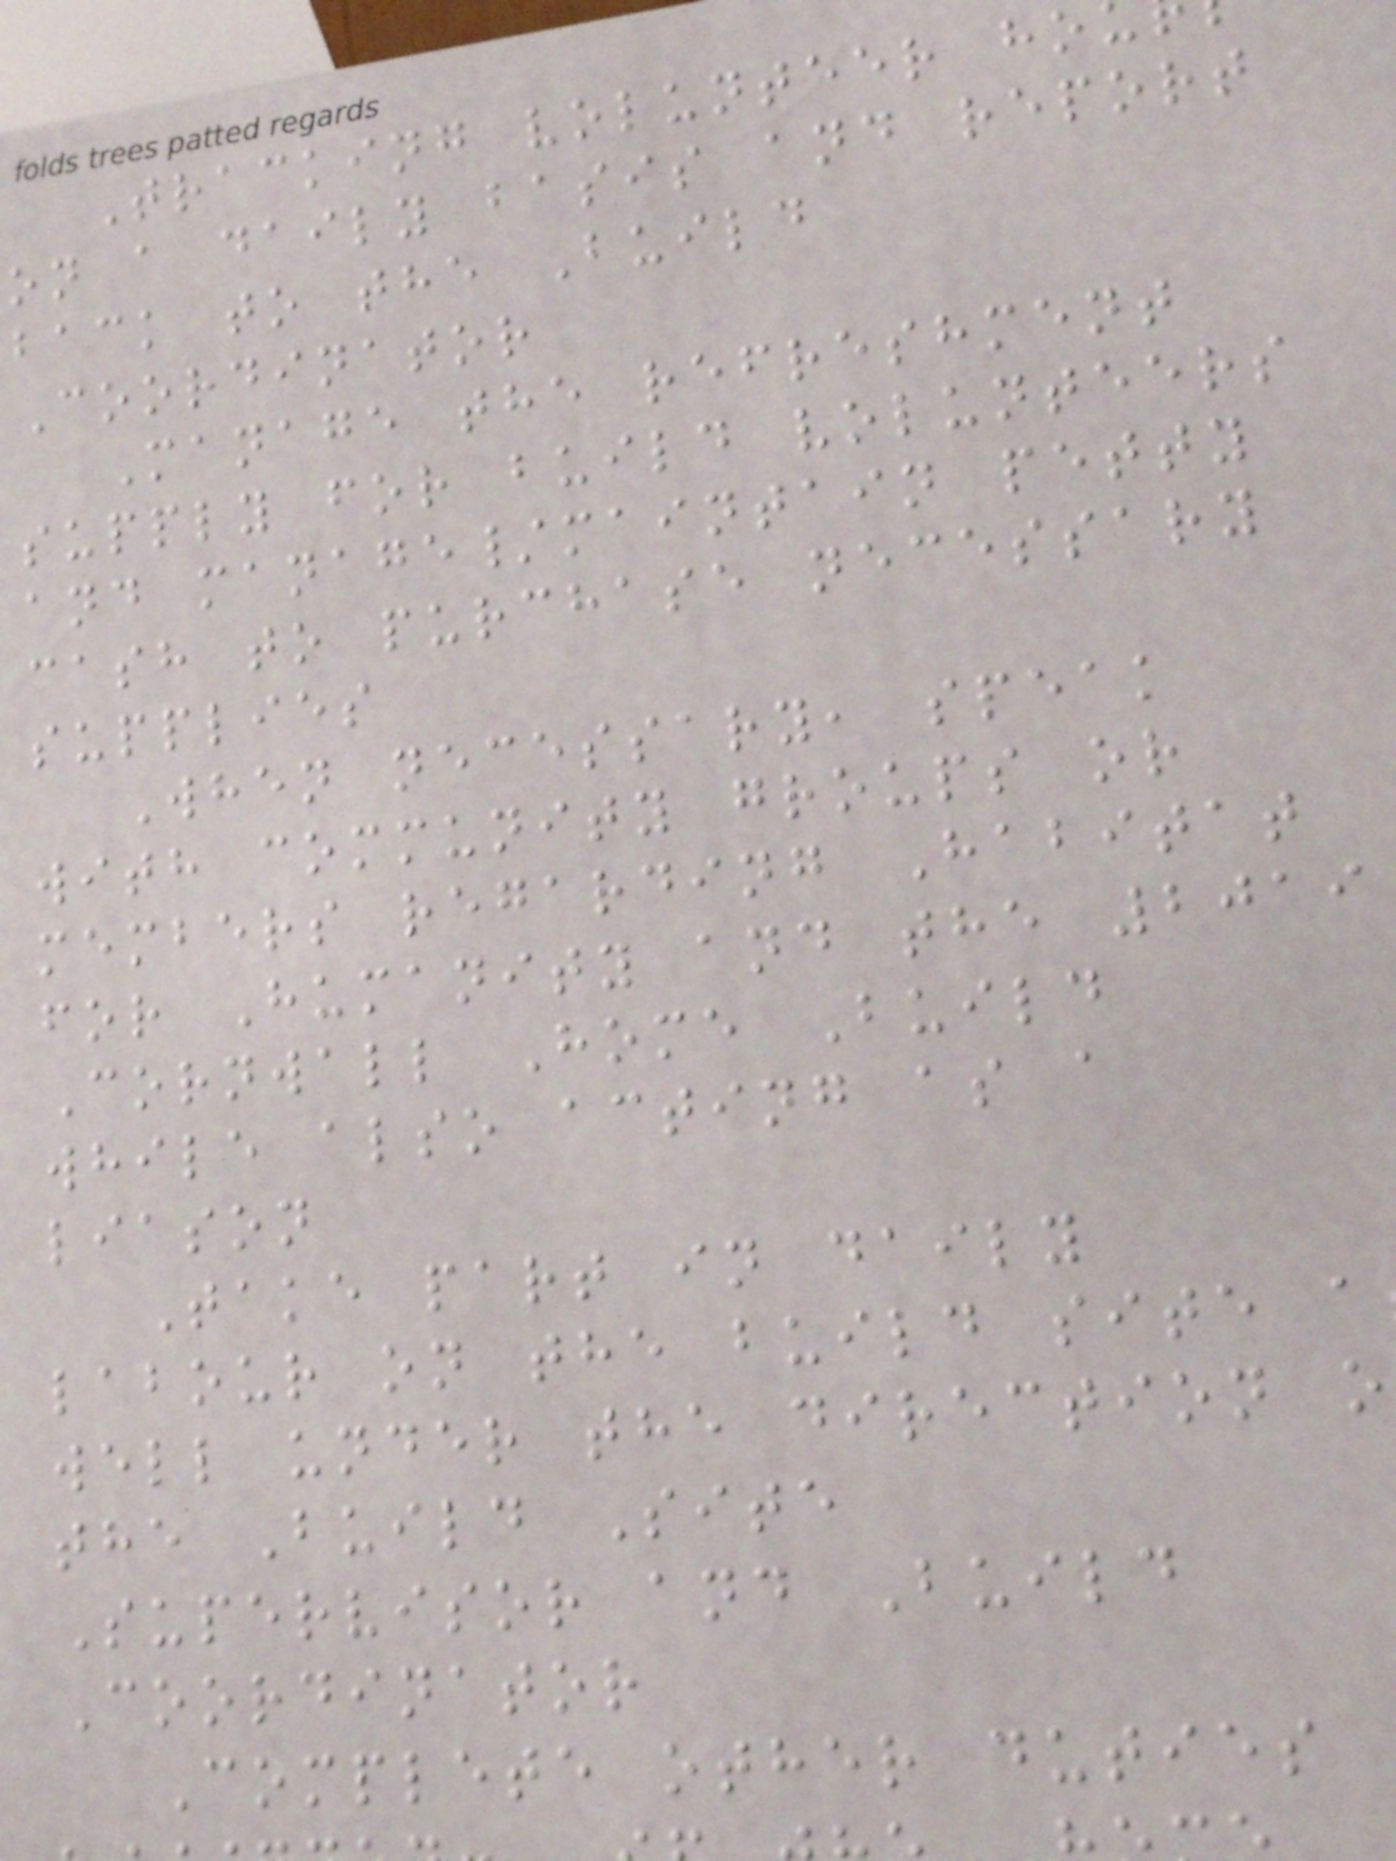Tracking volunteer ho
on a daily basis and report
back to the Build
Coordinator
Manage the refreshment
supply for build volunteers
and manage/maintain petty
cash to purchase necessary
supplies
When necessary, speak
with community groups or
members regarding Habitat
for Humanity and the 2019
Cornwall Home Build
while also acting as a
liason
Take part in daily
labour on the build site a
well under the direction o
the Build Site
Supervisor and Build
Coordinator
Complete other duties
